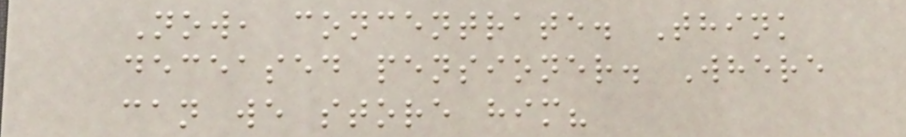Now, concentrate. Think
deceased pensioner. Where
can we store him?
